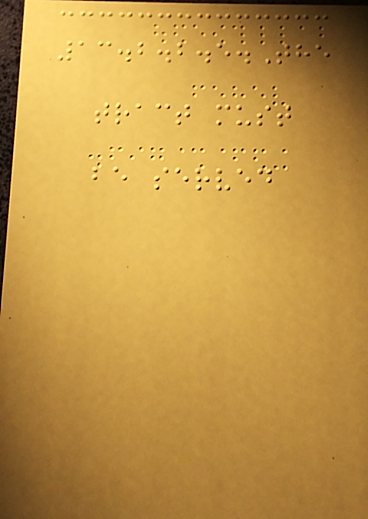13.2.2.5.The
tract must
be served
